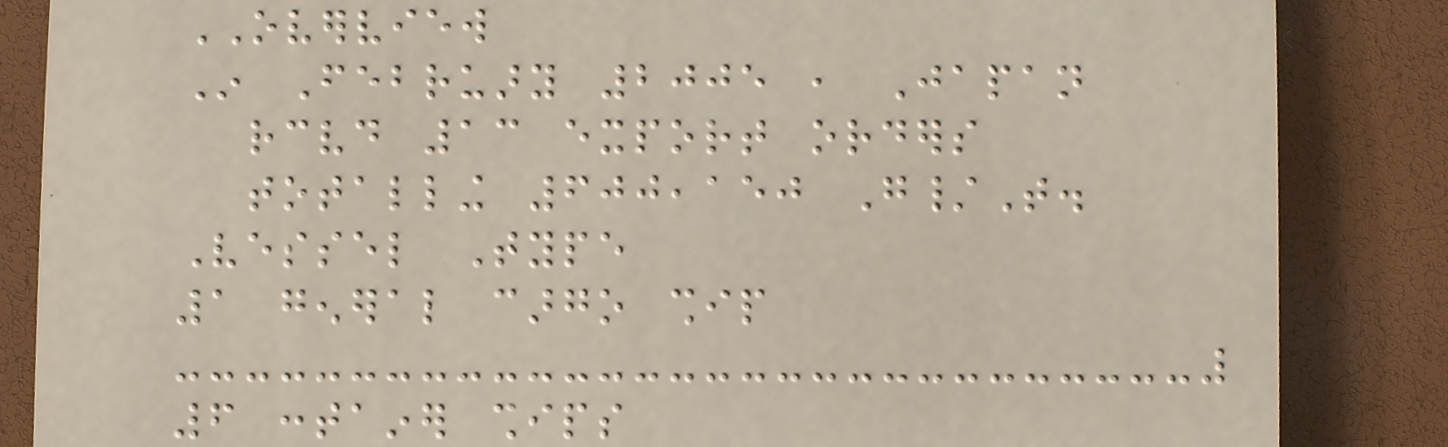OVERVIEW
In February 2005 , Japan
received 13 export orders
totalling 600,150 G/T.
Vessel Type
1 general cargo ship
6 container ships
